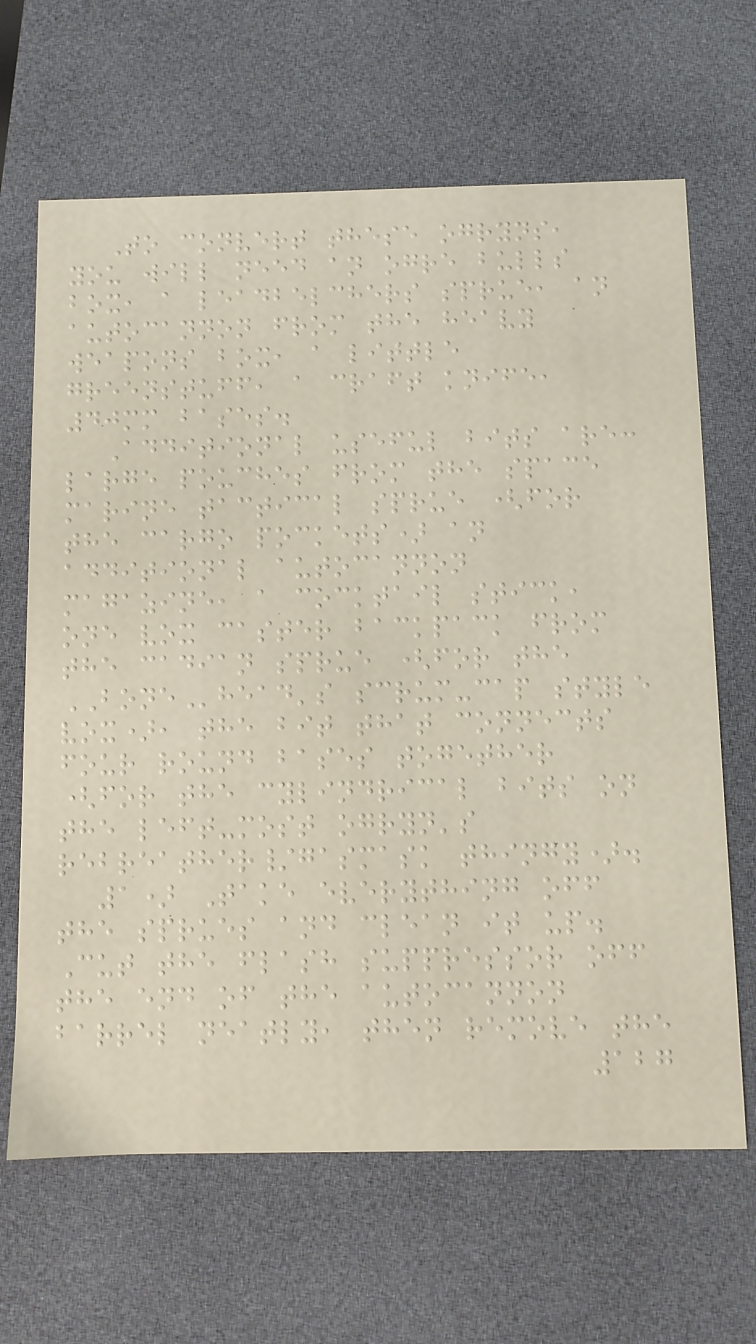To convert these ogryns,
you will need an ogre bulls
box, a leadbelchers sprue, an
autocannon from the heavy
weapons box, a little
greenstuff, a craft knife,
40mm bases.
Additional useful bits are:
large pouches from the space
marine tactical sprue (for
the cargo pockets) an
additional autocannon
magazine, a cocktail stick,
one vox caster backpack from
the cadian sprue (for the
BONEhead's scrum-cap style
vox), the bit that connects
four round bases together
(for the cylindrical bits on
the left-most ogryn's
rebreather/gasmask thingy).
1) Take everything off
the sprues and clean it up.
Cut the flash suppressor off
the end of the autocannon
barrel neatly, then remove the
127
